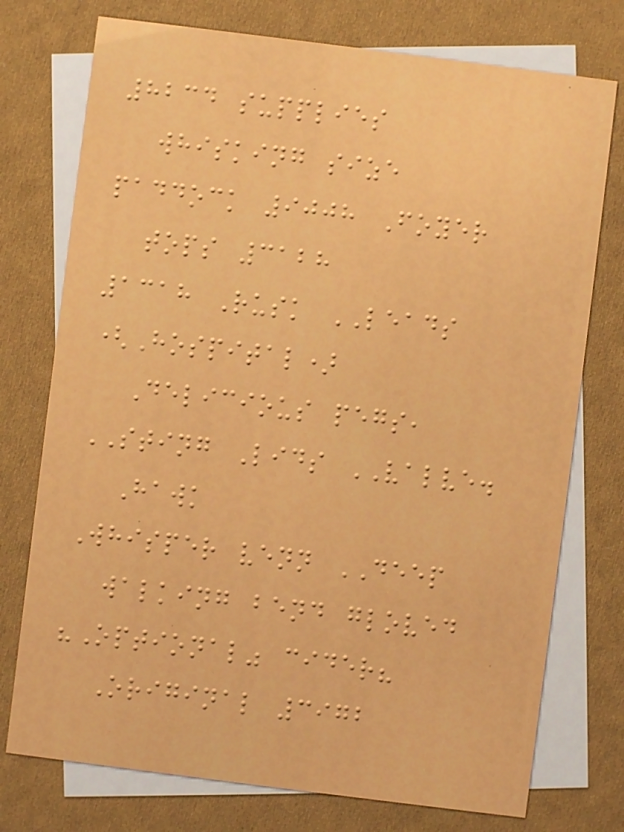8234 supplies
whisking size
paddock 9008 Foyer
tops 3128
1318 Rusk LEADS
(Hospital)
Delicious pegs,
STING Lids VALVE.
Hawk
Whisper venn DEEP
walking bend gloved
"Optional" cider?
Original 3972
